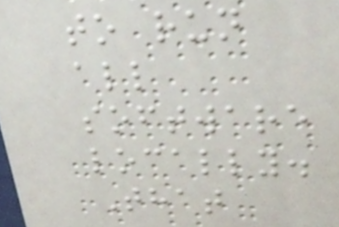to run
all
software
locally.
That
